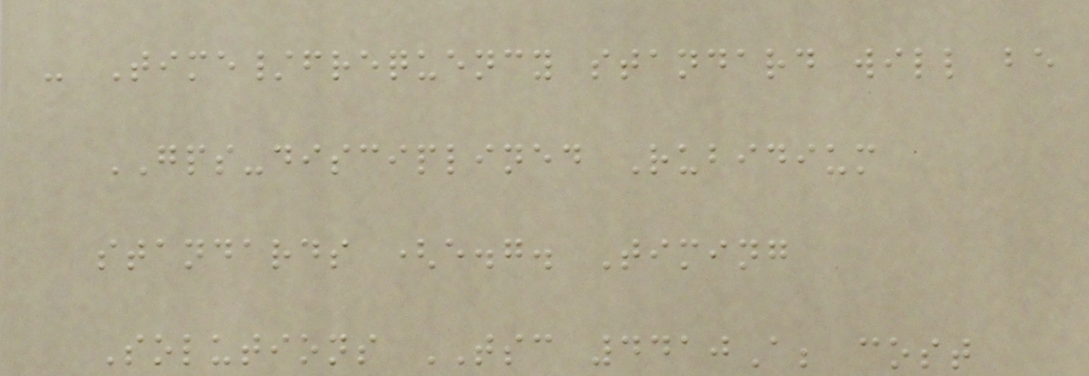- Time/frequency standard will be
GPS-disciplined Rubidium
standards (e.g. Timing
Solutions TSC 4410A; cost
